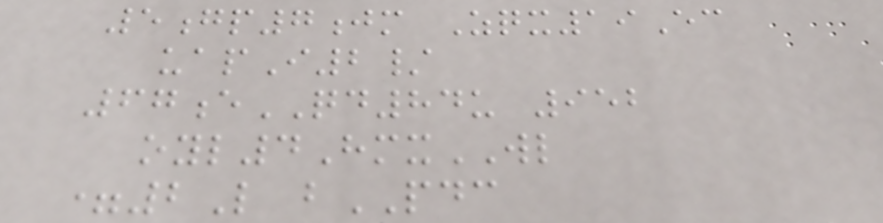5gp7jm Zqx19Ec
uapI2/
67eQD84u 952
oyl4HmxWL
=2L bPDC
